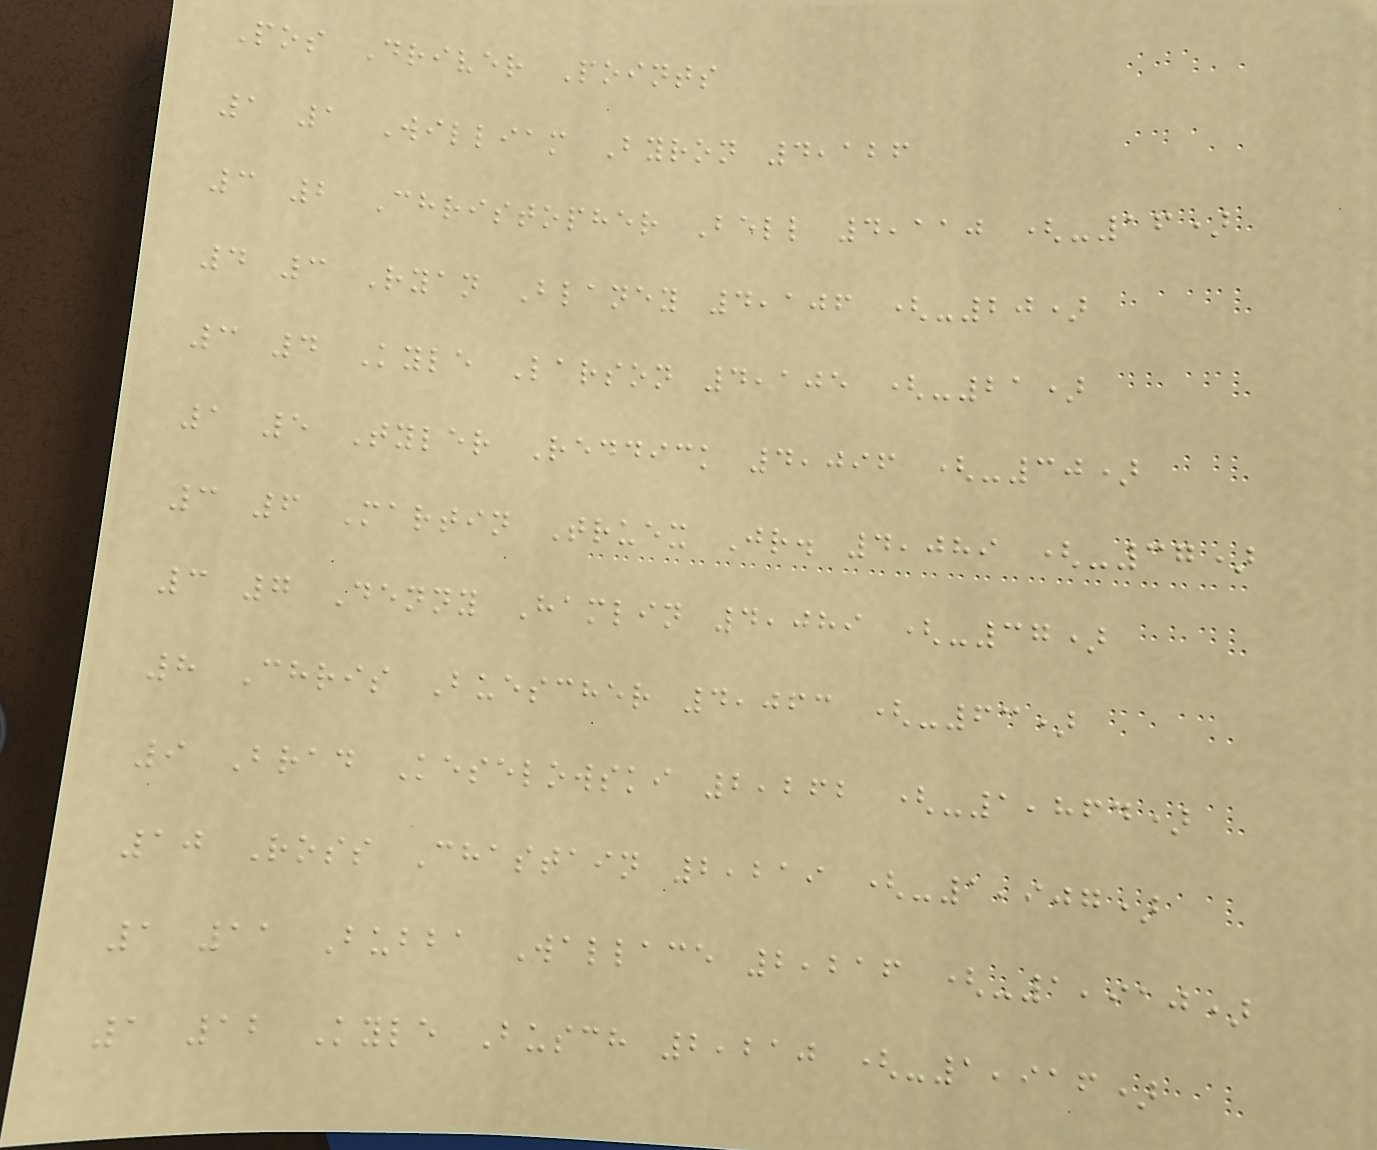Pos Driver Points
1 1 William Byron 4,126
3 2 Christopher Bell 4,110 (-16)
4 3 Ryan Blaney 4,106 (-20)
3 4 Kyle Larson 4,105 (-21)
1 5 Tyler Reddick 4,096 (-30)
3 6 Martin Truex Jr. 4,089 (-37)
3 7 Denny Hamlin 4,089 (-37)
8 Chris Buescher 4,063 (-63)
9 Brad Keselowski 2,262 (-1,864)
10 Ross Chastain 2,219 (-1,907)
1 11 Bubba Wallace 2,216 (-1,910)
1 12 Kyle Busch 2,210 (-1,916)
